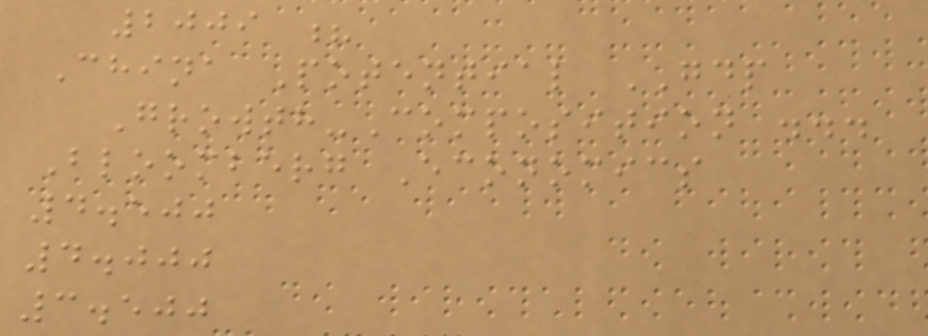2009 ?
China Potential GDP
Growth-Composition ...
Bloomberg Economics
4.500
4.000
3.500
